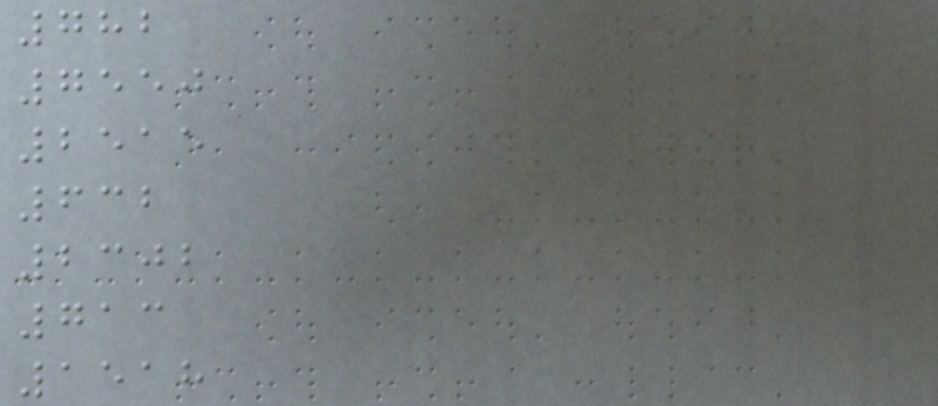782
7550
2515
632
2302
713
1518
